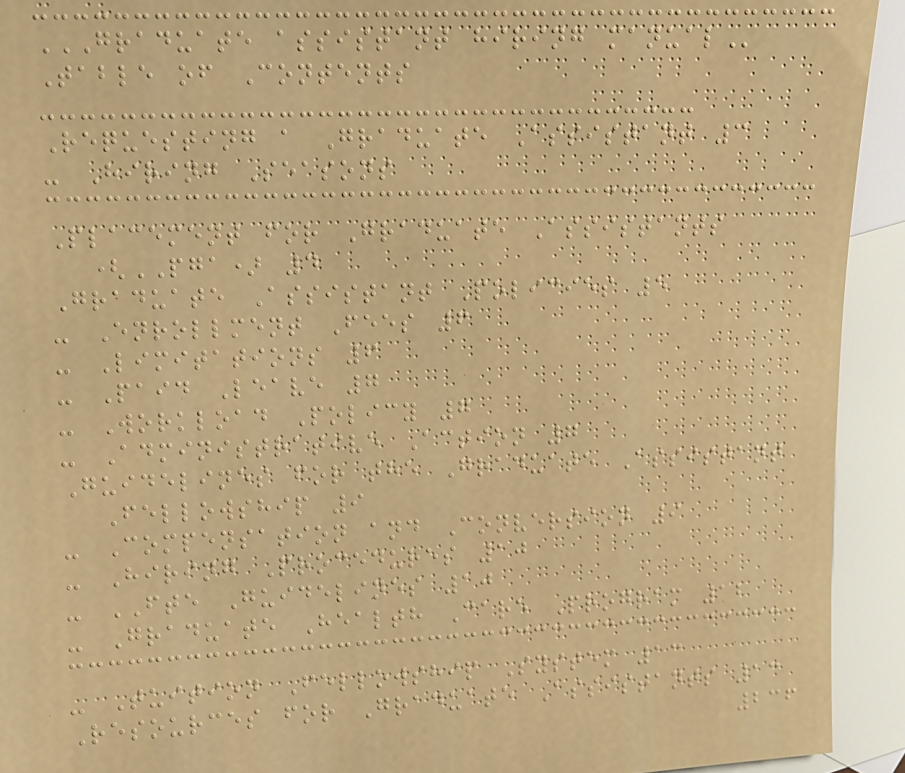GRADUATE ASSISTANT HIRING MANUAL
Table of Contents
Requesting a Graduate Assistant 3
- Hiring Seasons
Placement for Graduate Assistants
(PGA) 4
Graduate Assistant Policies 5
- Enrollment Fees 6
- Limitations 6
- Paid Leave 7
- Workload Policy 7
- Administrative Action 7
Guidelines for the Graduate Assistant
Fellowship 9
- Compensation and Conversion 9
- Hiring Procedures 10
- FTE Guidelines 10
- Graduate Health Care Program 12
- Tuition Fellowship System 13
Resources for Graduate Assistants 13
236
